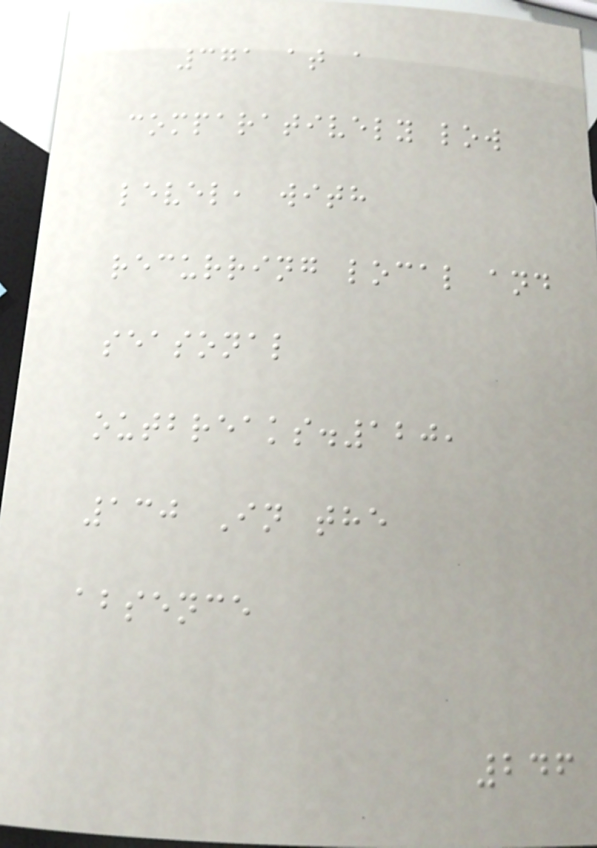371 at a
comparatively low
level, with
recurring local and
seasonal
outbreaks.120,
130 In the
absence
246
